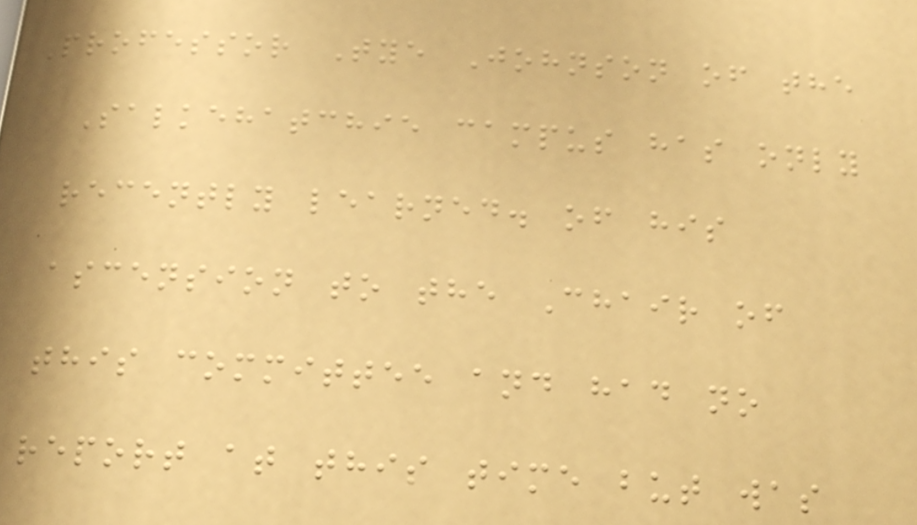Professor Tye Johnson of the
Salkehatchie campus has only
recently learned. of his
ascension to the Chair of
this committee and had no
report at this time but was
